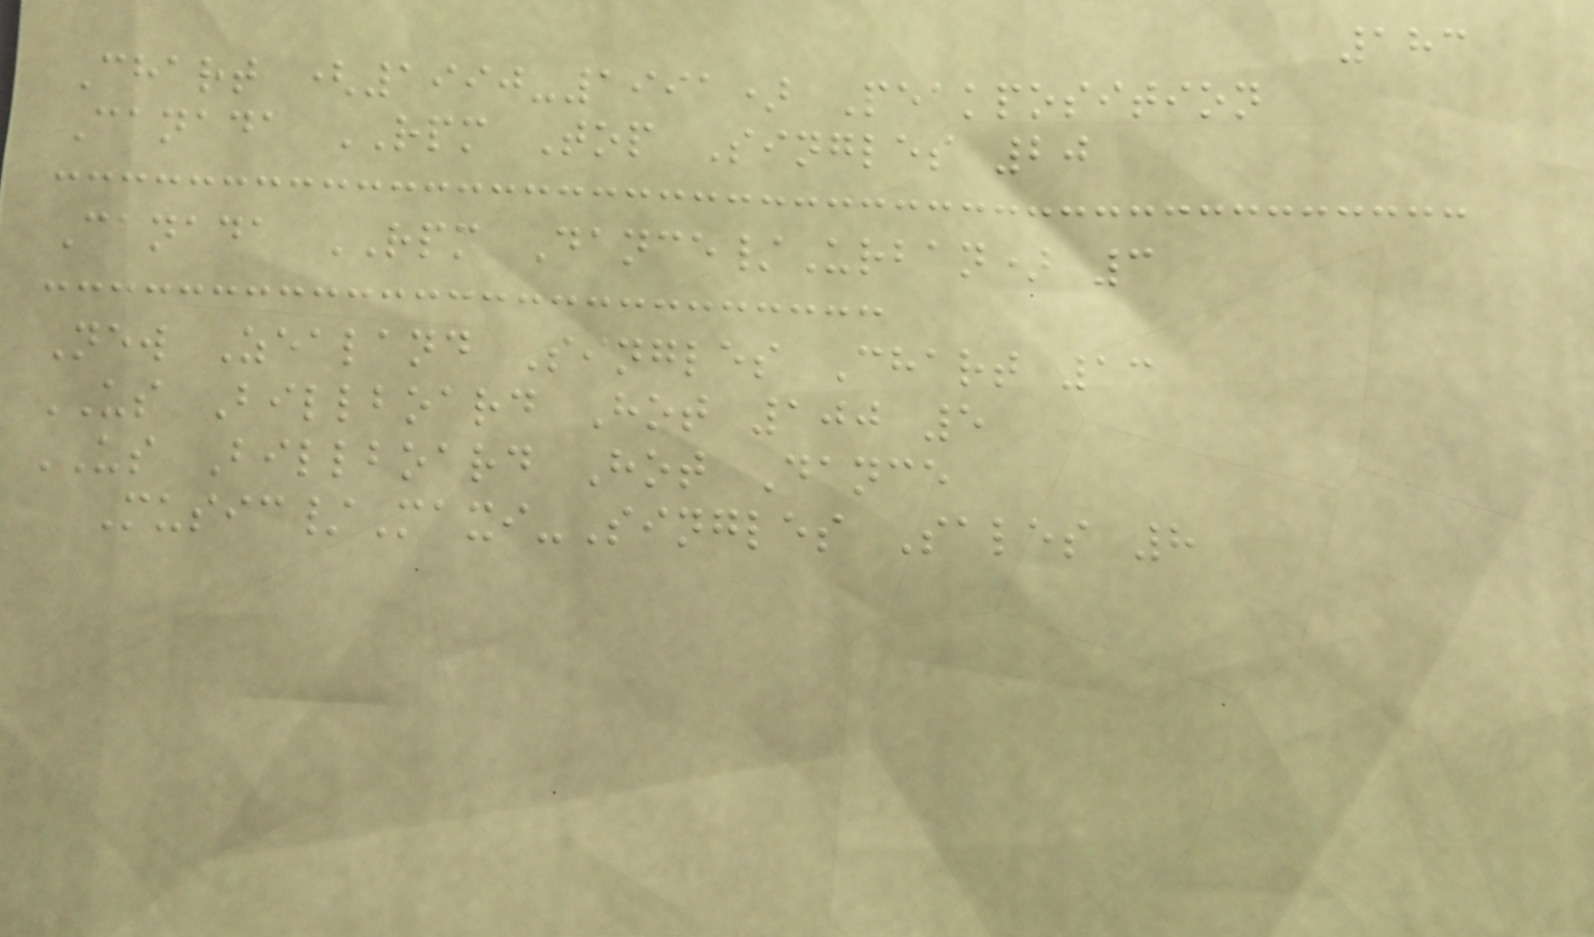183
Chart (1990-1991) Peakposition
Canada RPM Top Singles 20
Canada RPM Dance/Urban) 3
New Zealand Singles Chart 13
US Billboard Hot 100 5
US Billboard Hot Dance
Music/Maxi-Singles Sales 8
